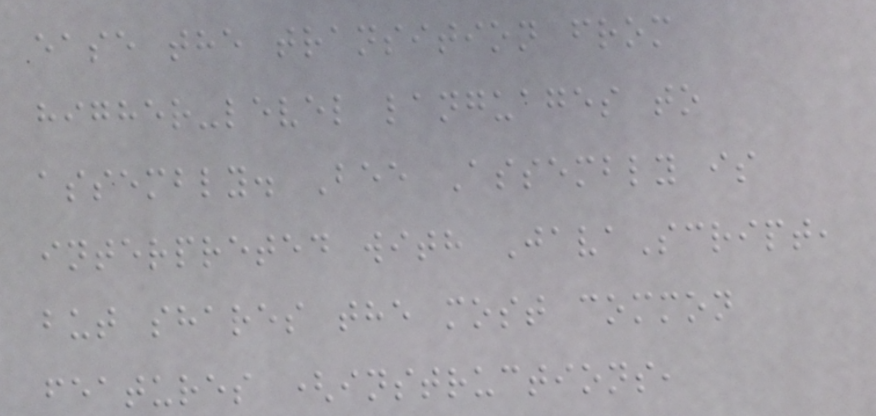ease the transition from
higher-level languages to
assembly. Bee Assembly is
interpreted with JavaScript,
but shares the most common
features (instructions,
